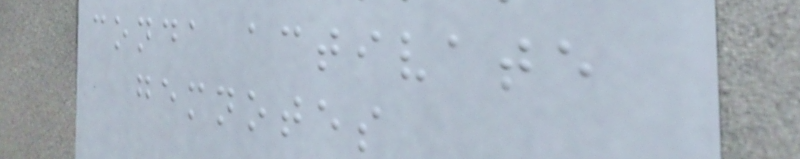conda activate
gemnotes
